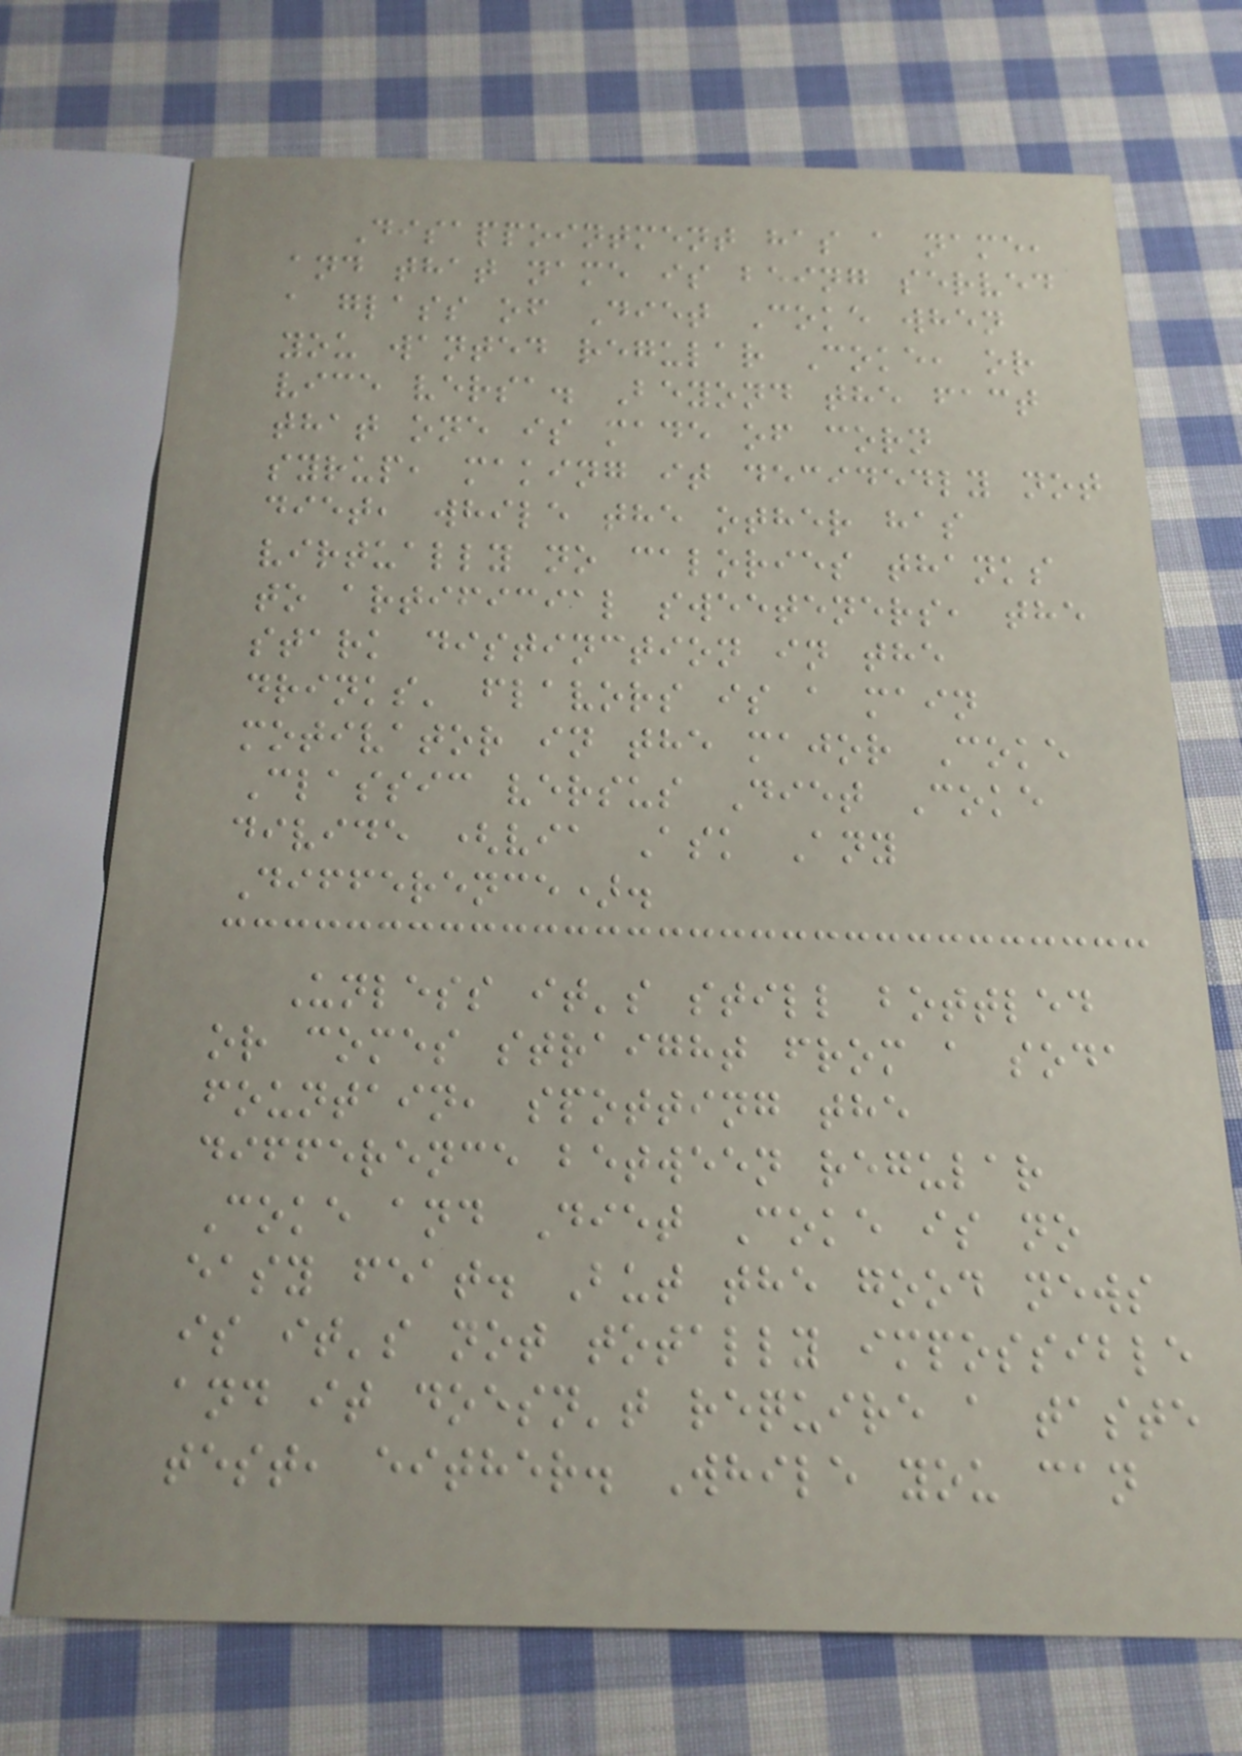Disappointment has a name,
and that name is being served
a glass of Diet Coke when
you wanted regular Coke, or
vice versa. Beyond the fact
that one is made of corn
syrup, making it decidedly not
diet, while the other has
virtually no calories thanks
to artificial sweeteners, the
stark distinction in the
drinks' flavors is a main
motivator in the major Coke
Classic versus Diet Coke
divide (via Ask Any
Difference).
Unless it's still bottled
or comes straight from a soda
fountain, spotting the
difference between regular
Coke and Diet Coke is no
easy feat. But the good news
is it's not totally impossible
and it doesn't require a taste
test, either. While you can
